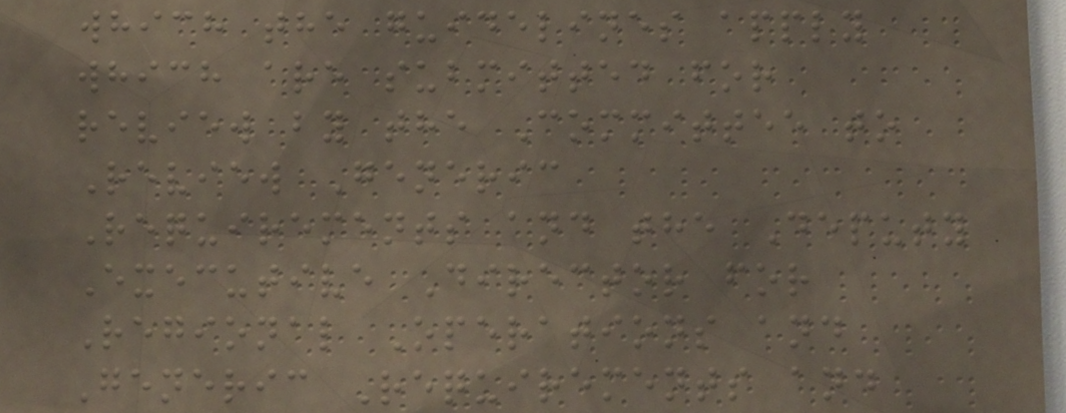which the guidelines apply
which are submitted for
review by the Committee to
Review Generic
Requirements and the Deputy
Executive Director for
Regional Operations and
Generic Requirements and
